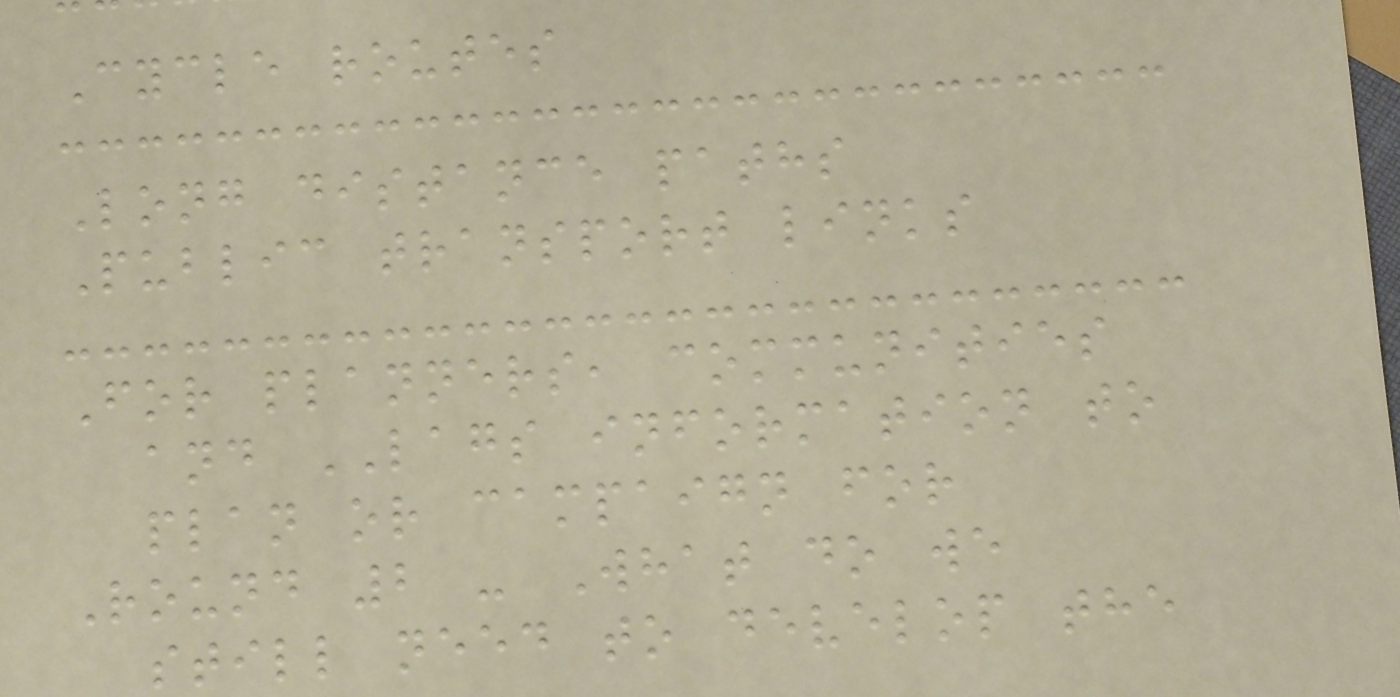Cycle routes
Long distance paths
Public transport links
For planners, communities
and LAGS information to
plan or campaign for
Round 2 - What do we
still need to develop the
